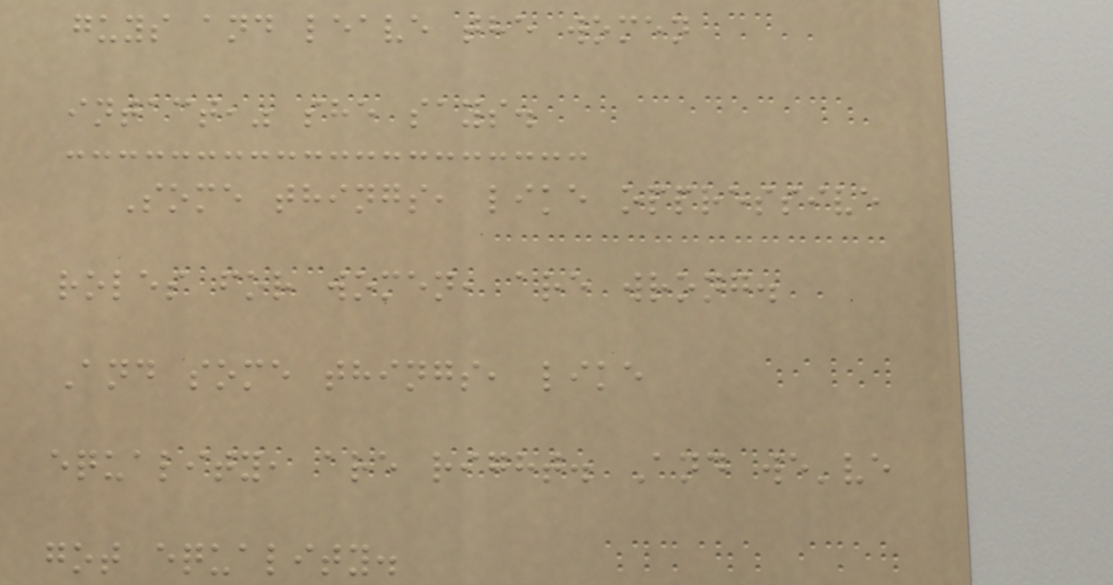guys and leave the women
intact," she says.
Some things, like oppressive
roles for women, are wrong.
And some things, like
equality, are right. And we've
got equality.
